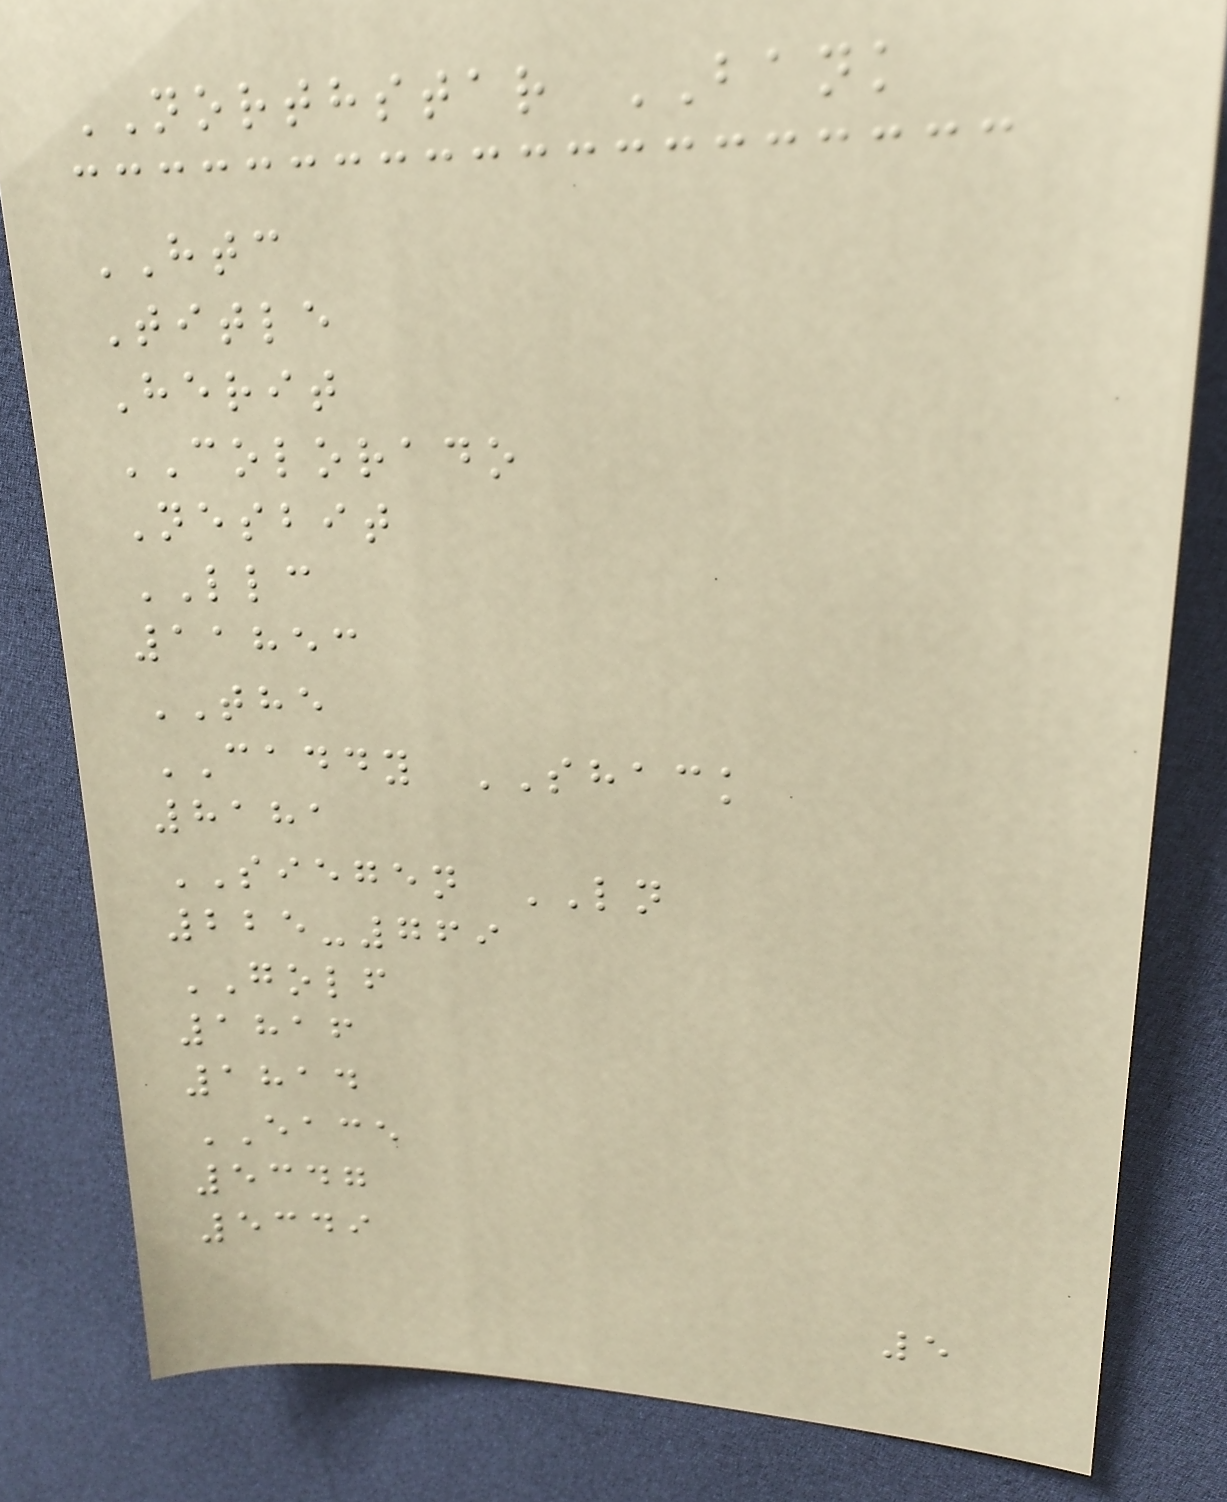NORTHSTAR BANK
HTC
Title
Herit
COLORADO
Nesbit
LLC
11853
THE
CADDY SHACK
8181
SIEGEN LN
225-769
GOLF
1816
1814
EACE
5347
5349
5
